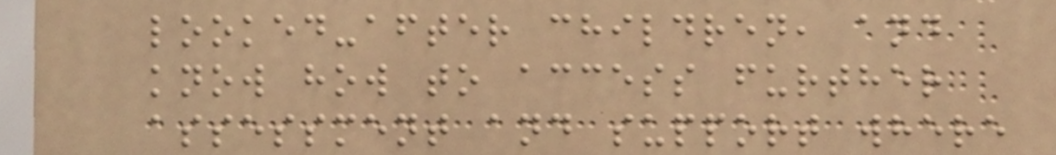looked-after children, and
know how to access further
assessment and support where
